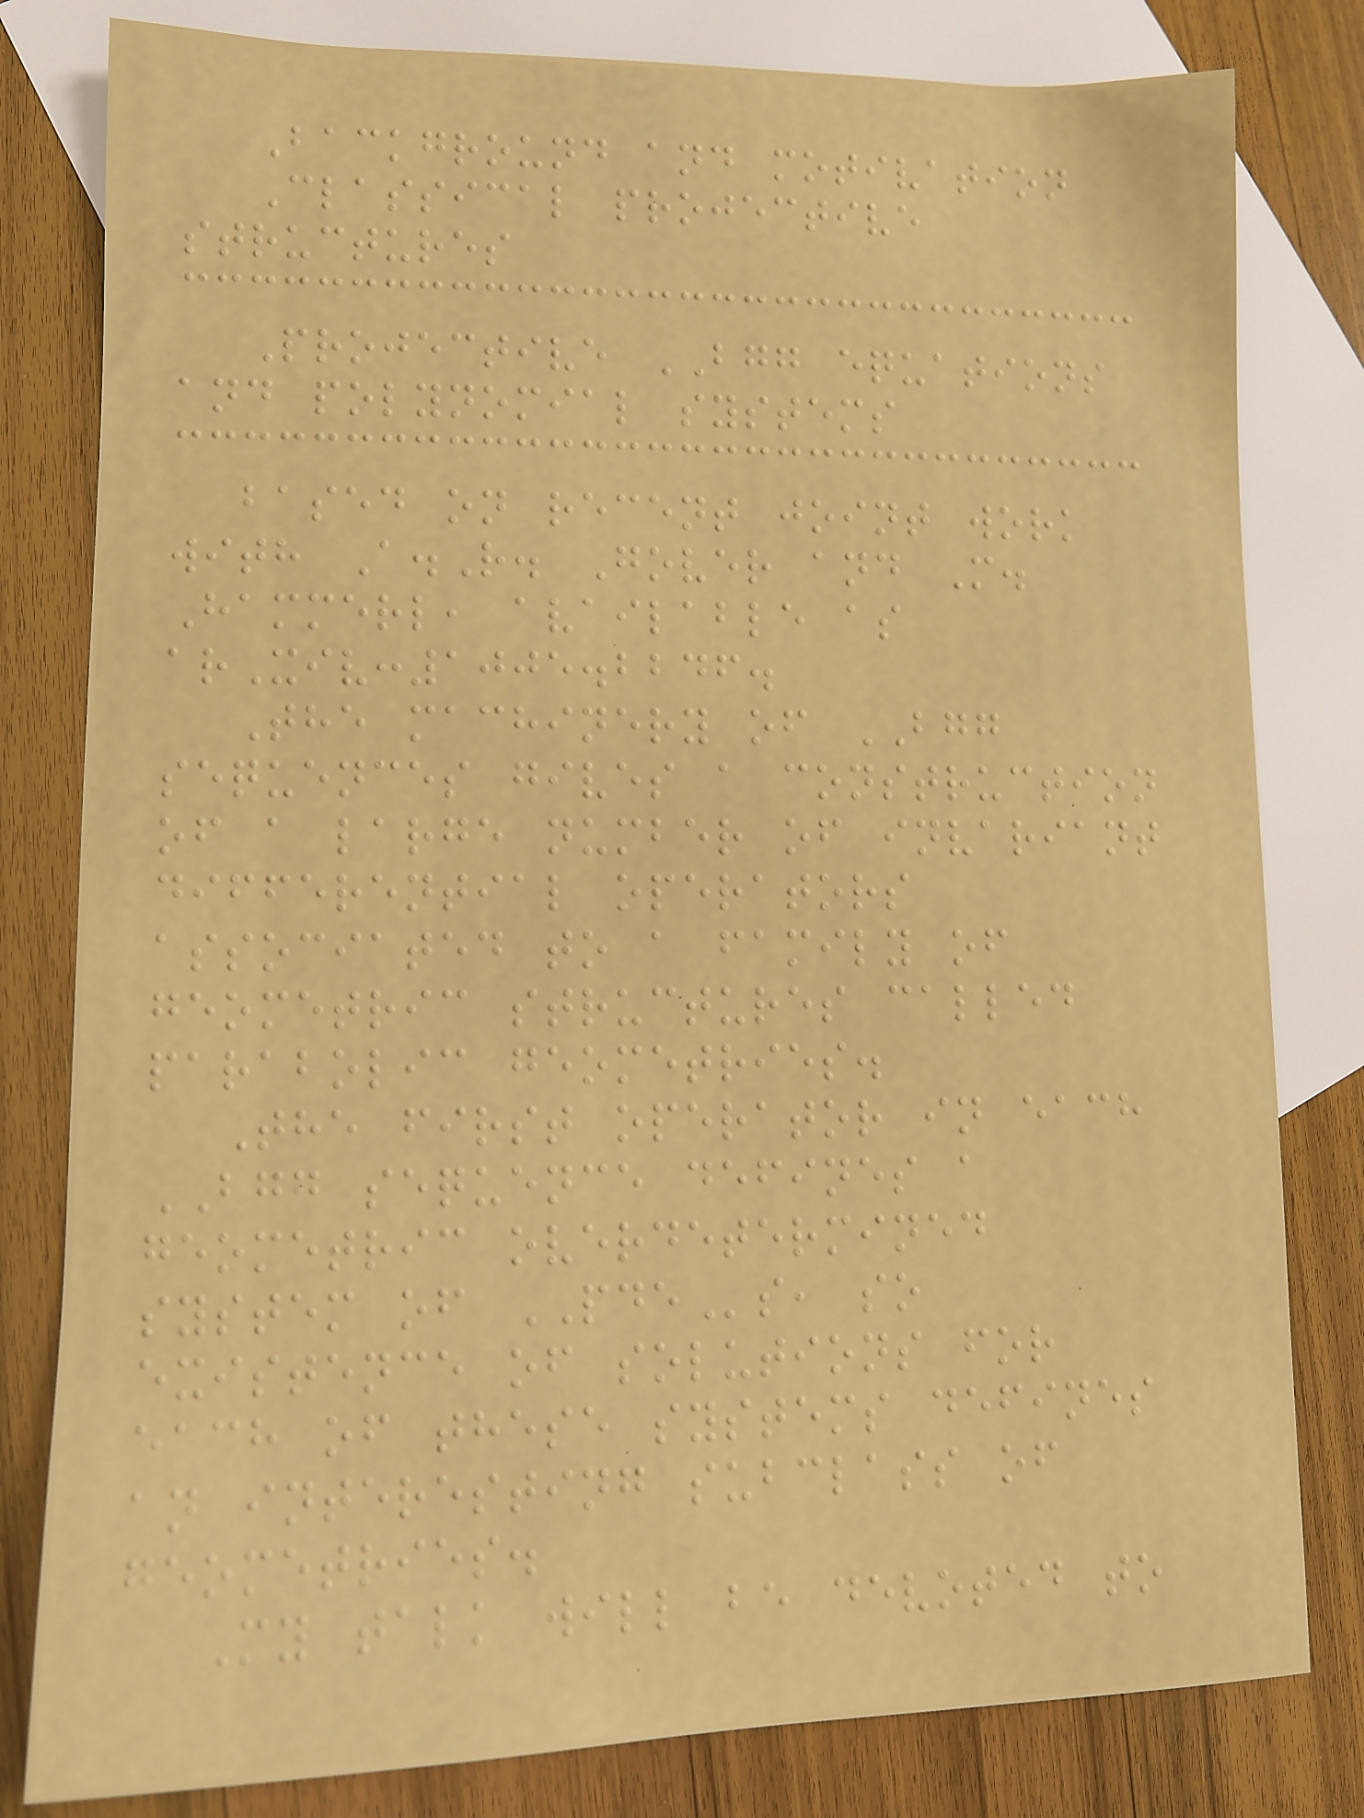Background and motivation
Classical projective
structures
Projective BGG equations
and polynomial systems
based on recent joint work
with A.R. Gover and M.
Hammerl, available as
arXiv:1005.2246.
The machinery of BGG
sequences gives a construction
of a large number of invariant
differential operators
associated to a family of
geometric structures called
parabolic geometries.
The first operator in each
BGG sequence defines a
geometric overdetermined
system of PDEs, so
existence of solutions for
each of these systems defines
an interesting subclass of
geometries.
My talk will be devoted to
